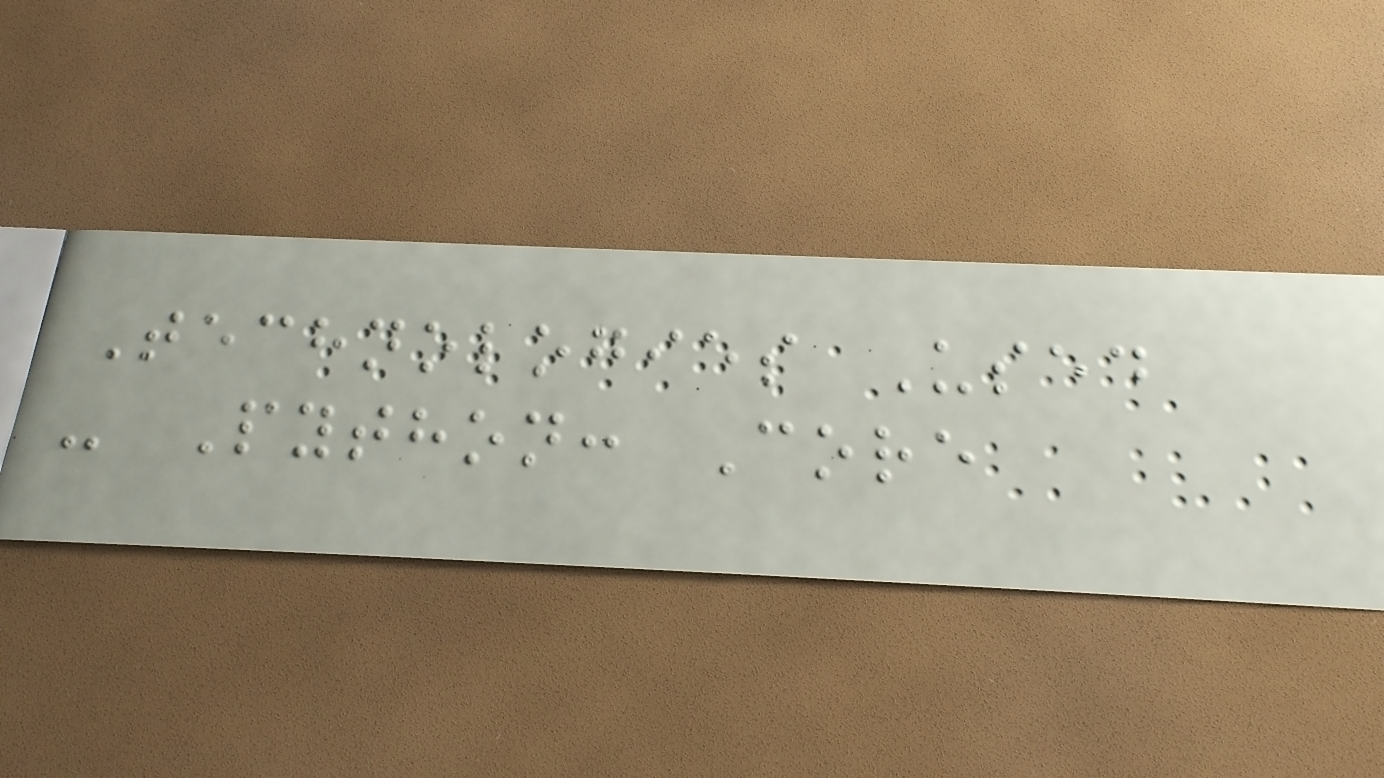Technologies Used
- Python: Core
